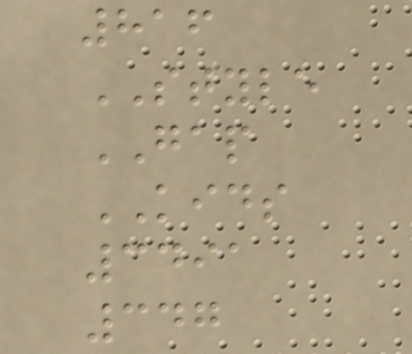816
STYLE
GAP
KIDS
3491
347
